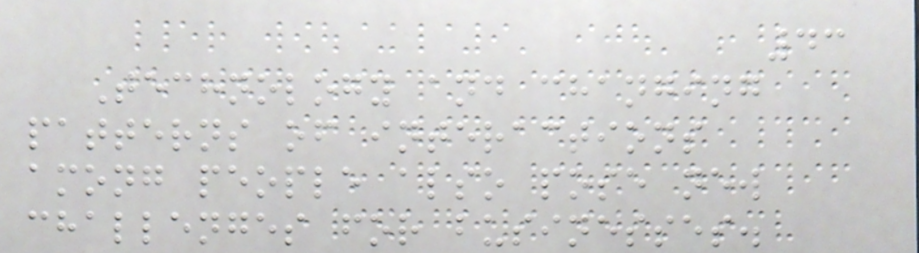43
Technology and changing
patterns of interactions
among people also pose new
challenges for businesses.
